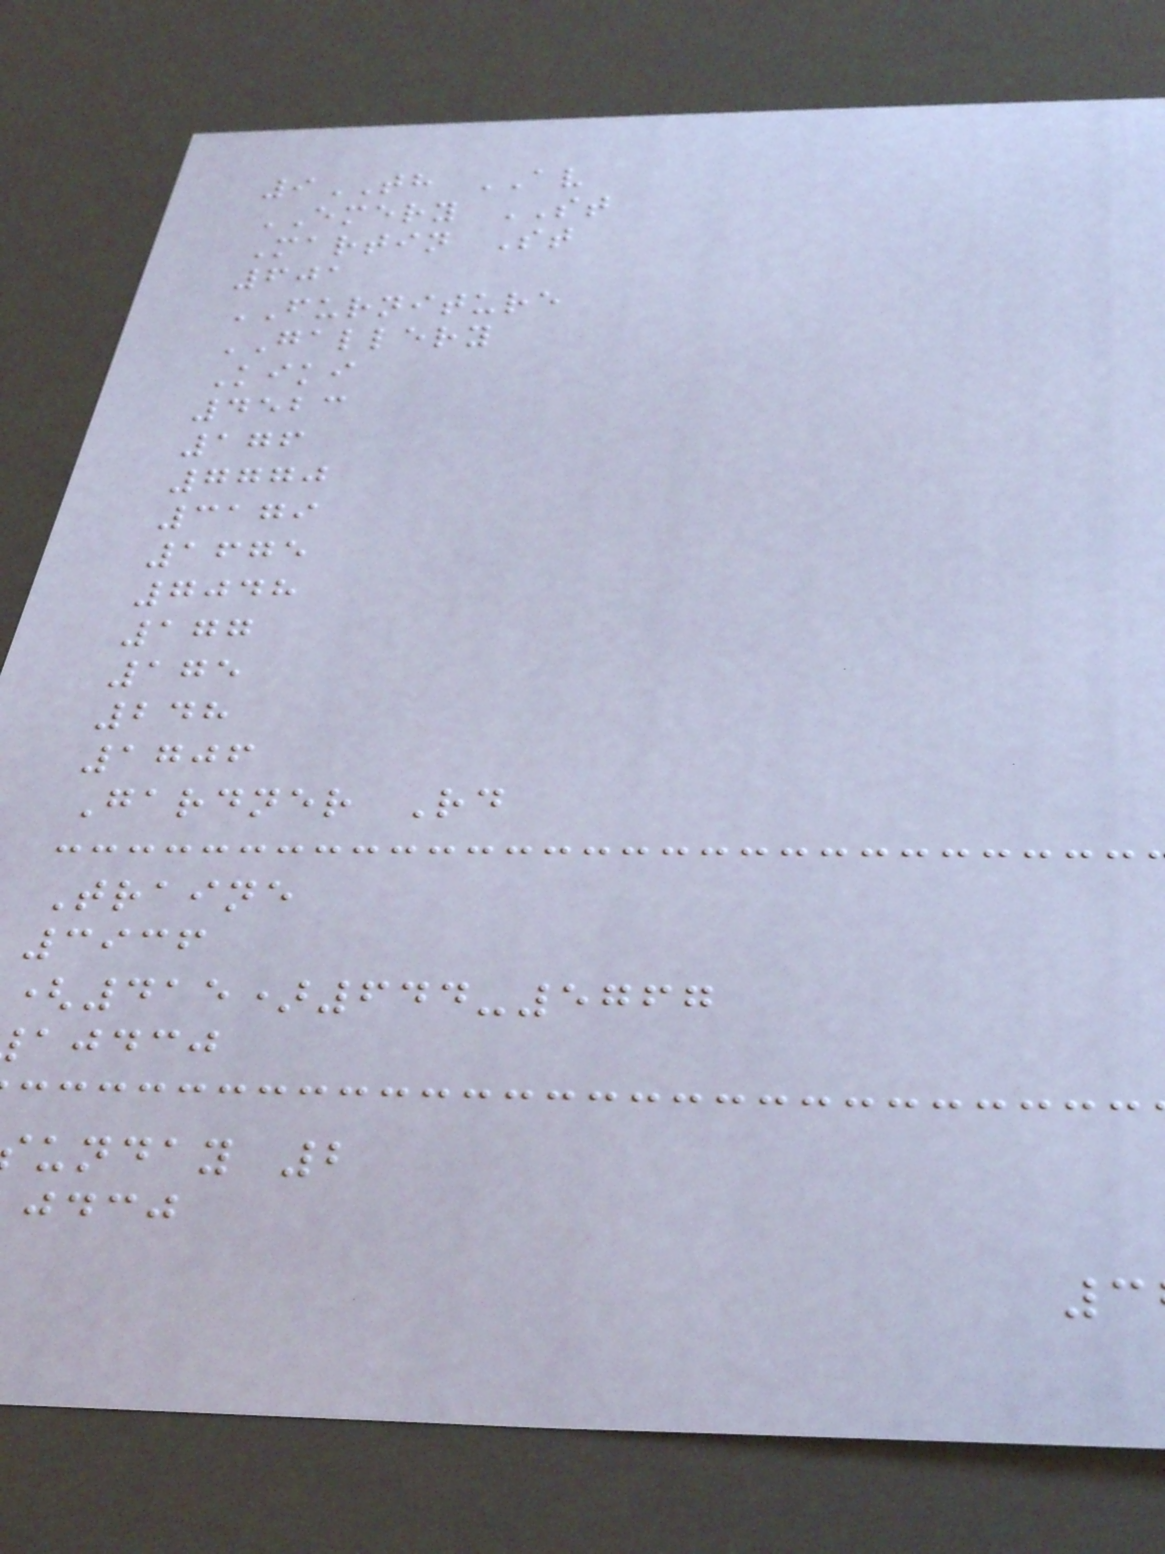9TH AV
EMERY ST
Martin St
601
FURNITURE
GALLERY
Kiki
4523
176
7770
3179
1675
7048
177
175
248
1706
Gardner Rd
Traine
3936
(415)644-5767
ajdcj
unday 2
jdcj
